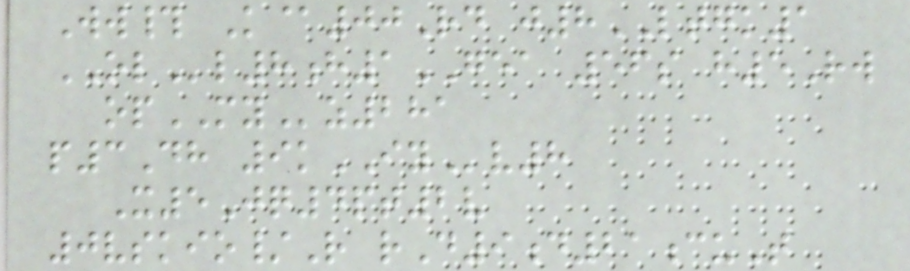Ww# K@00Rd j8LTGK1
OLl8h1GEA 56s h5Rw
opMYz281
p3Dh 9kIYv8
X5Jq4pt2v
0vskio/R rD9d21cuT
